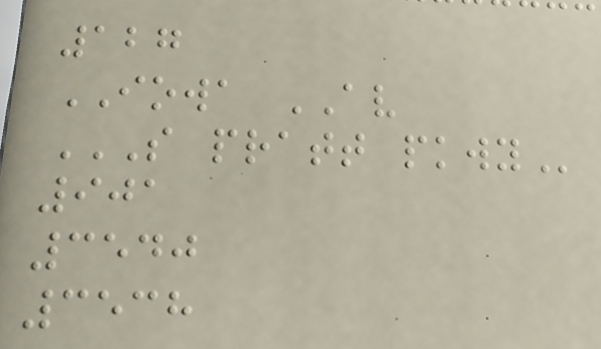127
IOWA AV
S PRATT PKWY
901
3540
3538
